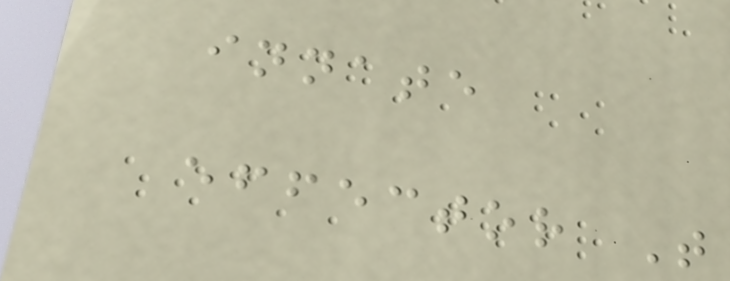innate
effector T
